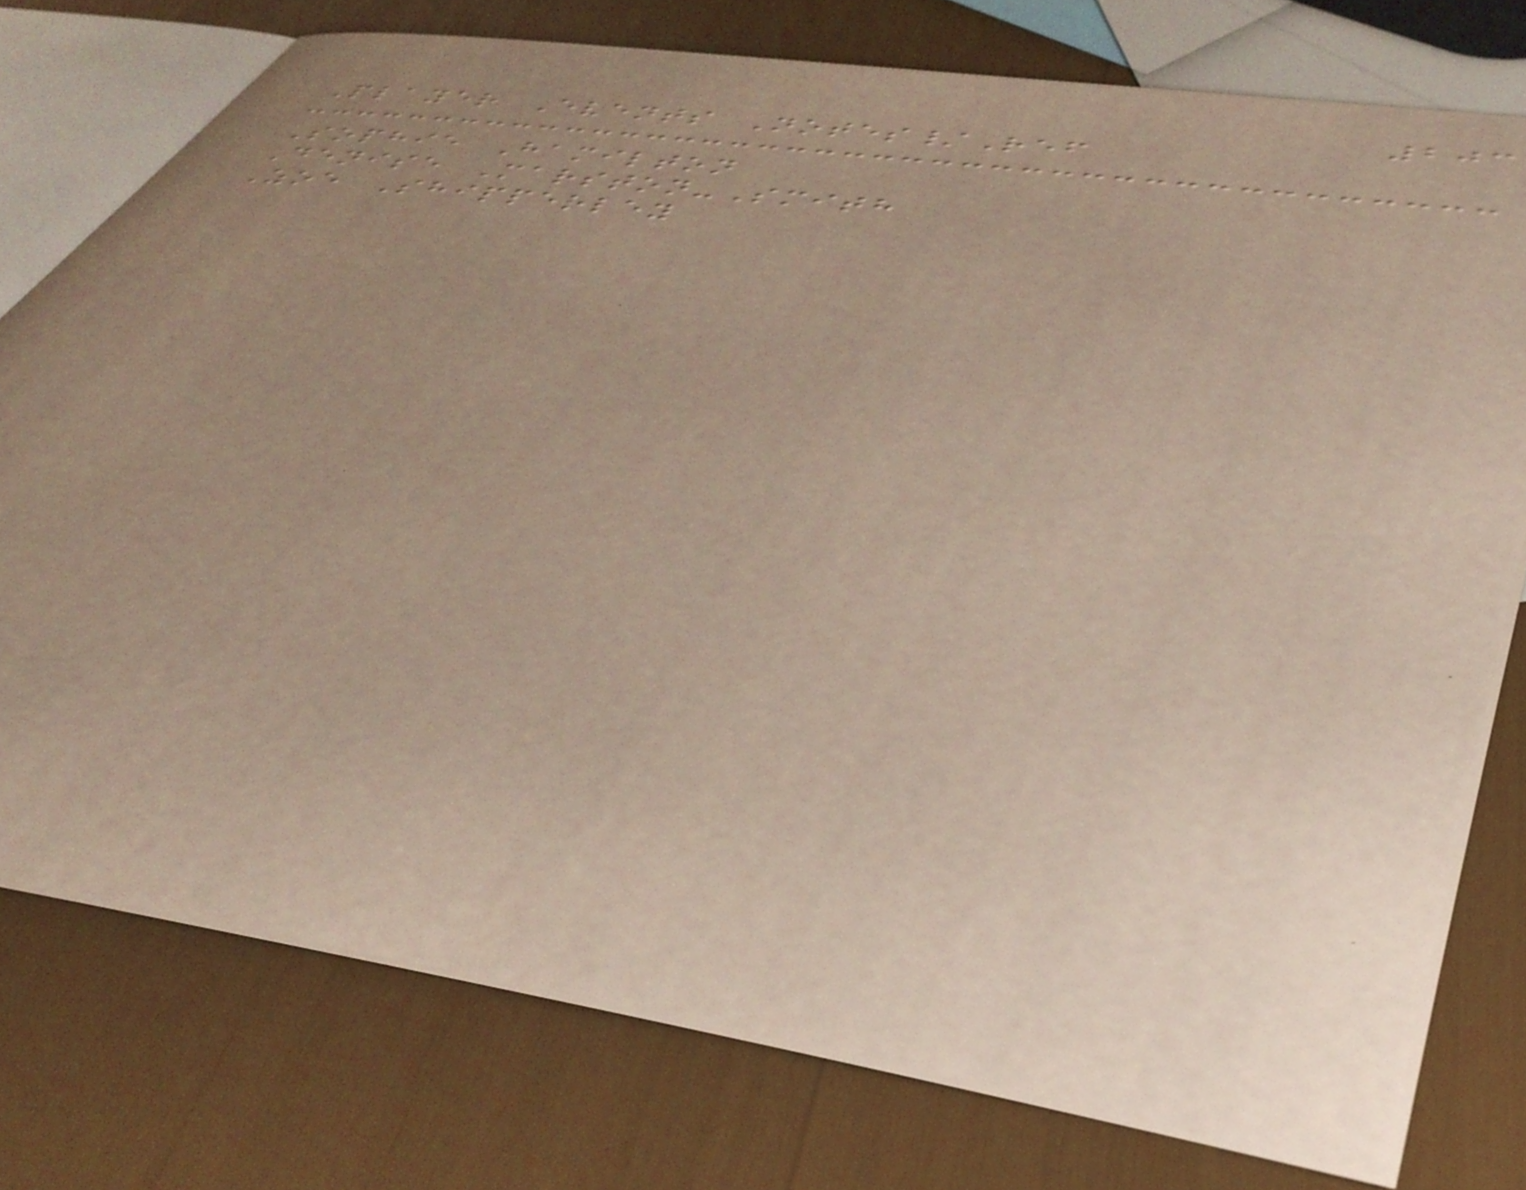203
Player Events Notes/Ref
Sophie Hamilton
Denise Marston-Smith
Zoe Shipperley
